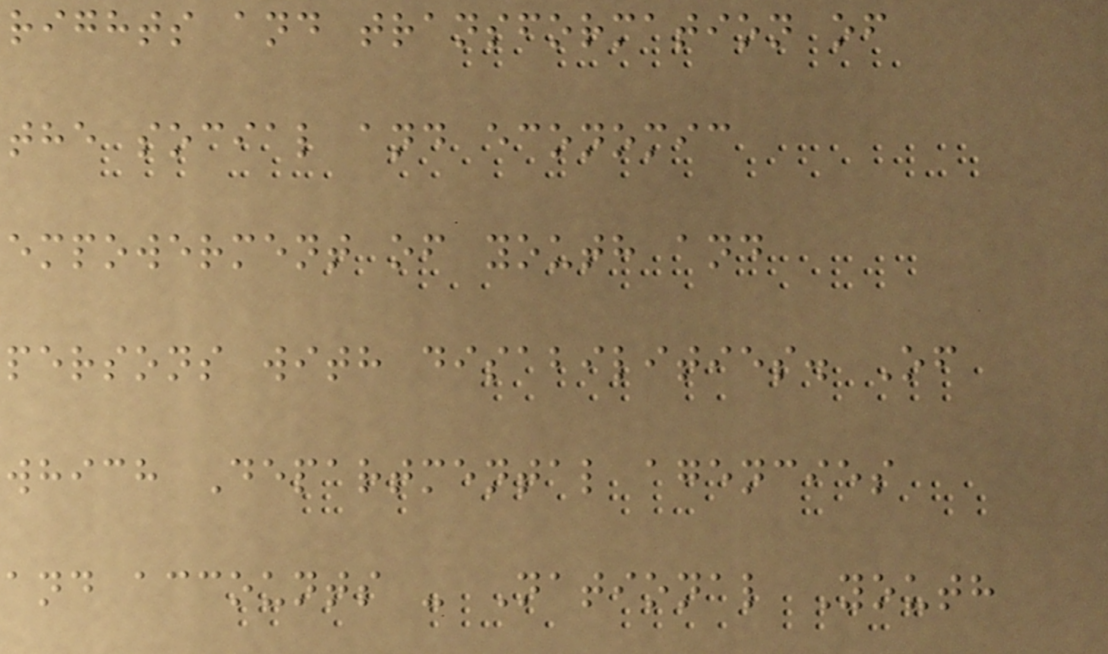rights and transformation of
the social and economic
empowerment of youth and
persons with disabilities. Of
which Departmental agencies
and accounts - National Youth
